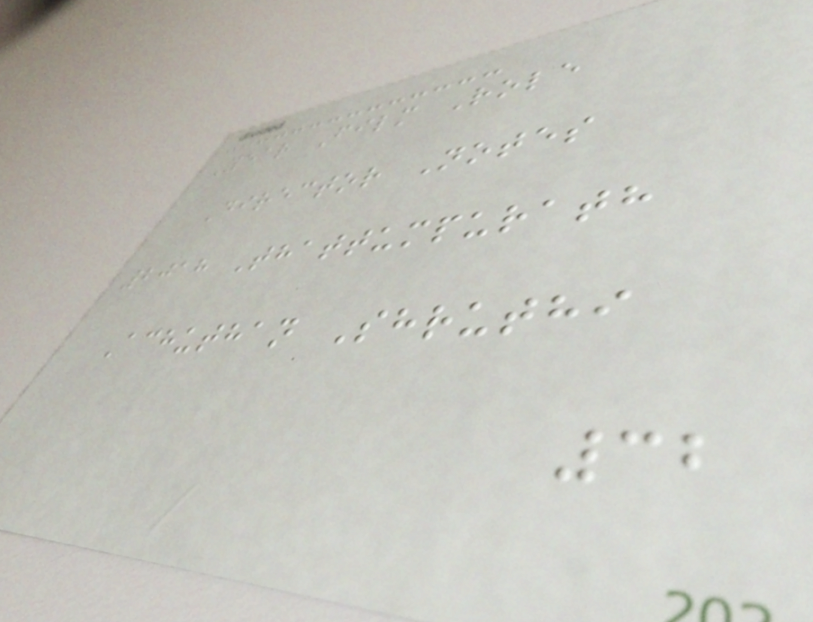Year Film Role
Director Notes
2018 Thattumpurath
Achuthan Shruthi
32
